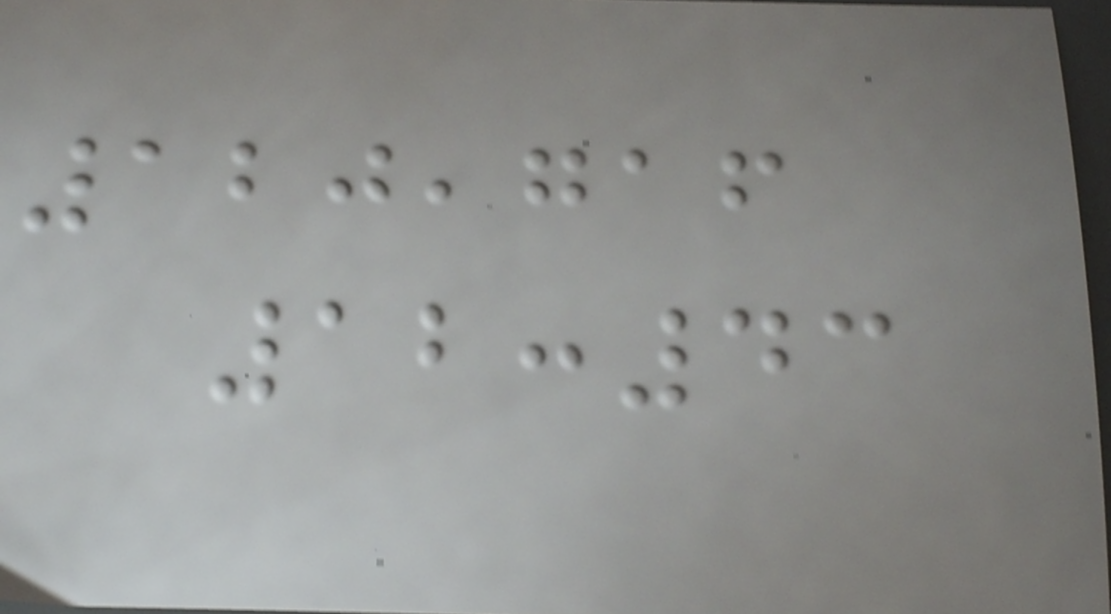120,716
12:43
